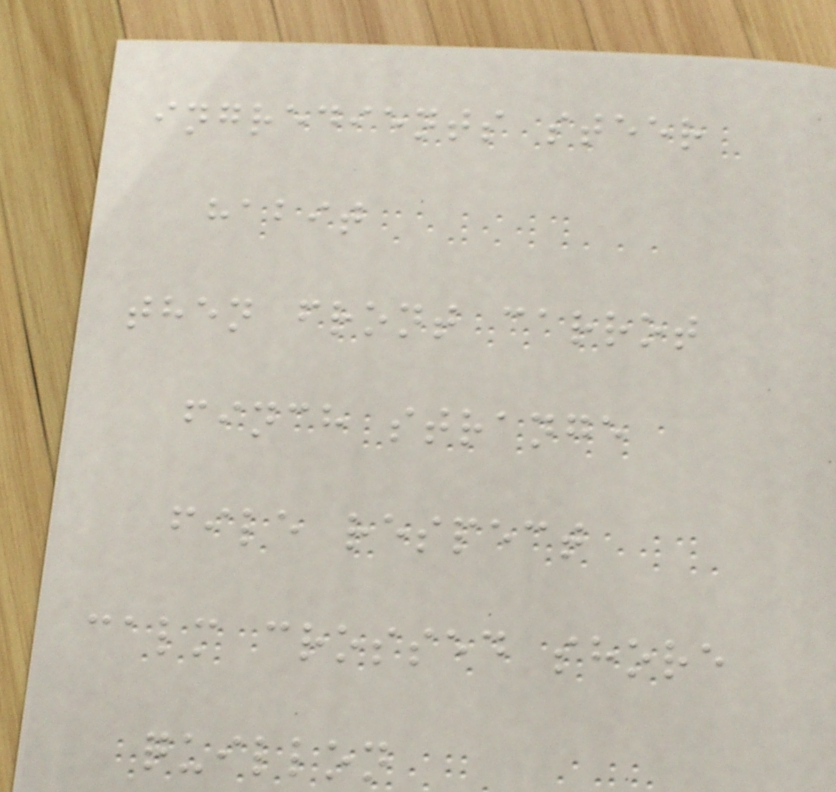ingredients steer
habit
then front carrot
finch strange
file respect
calm crossed shore
quillon
